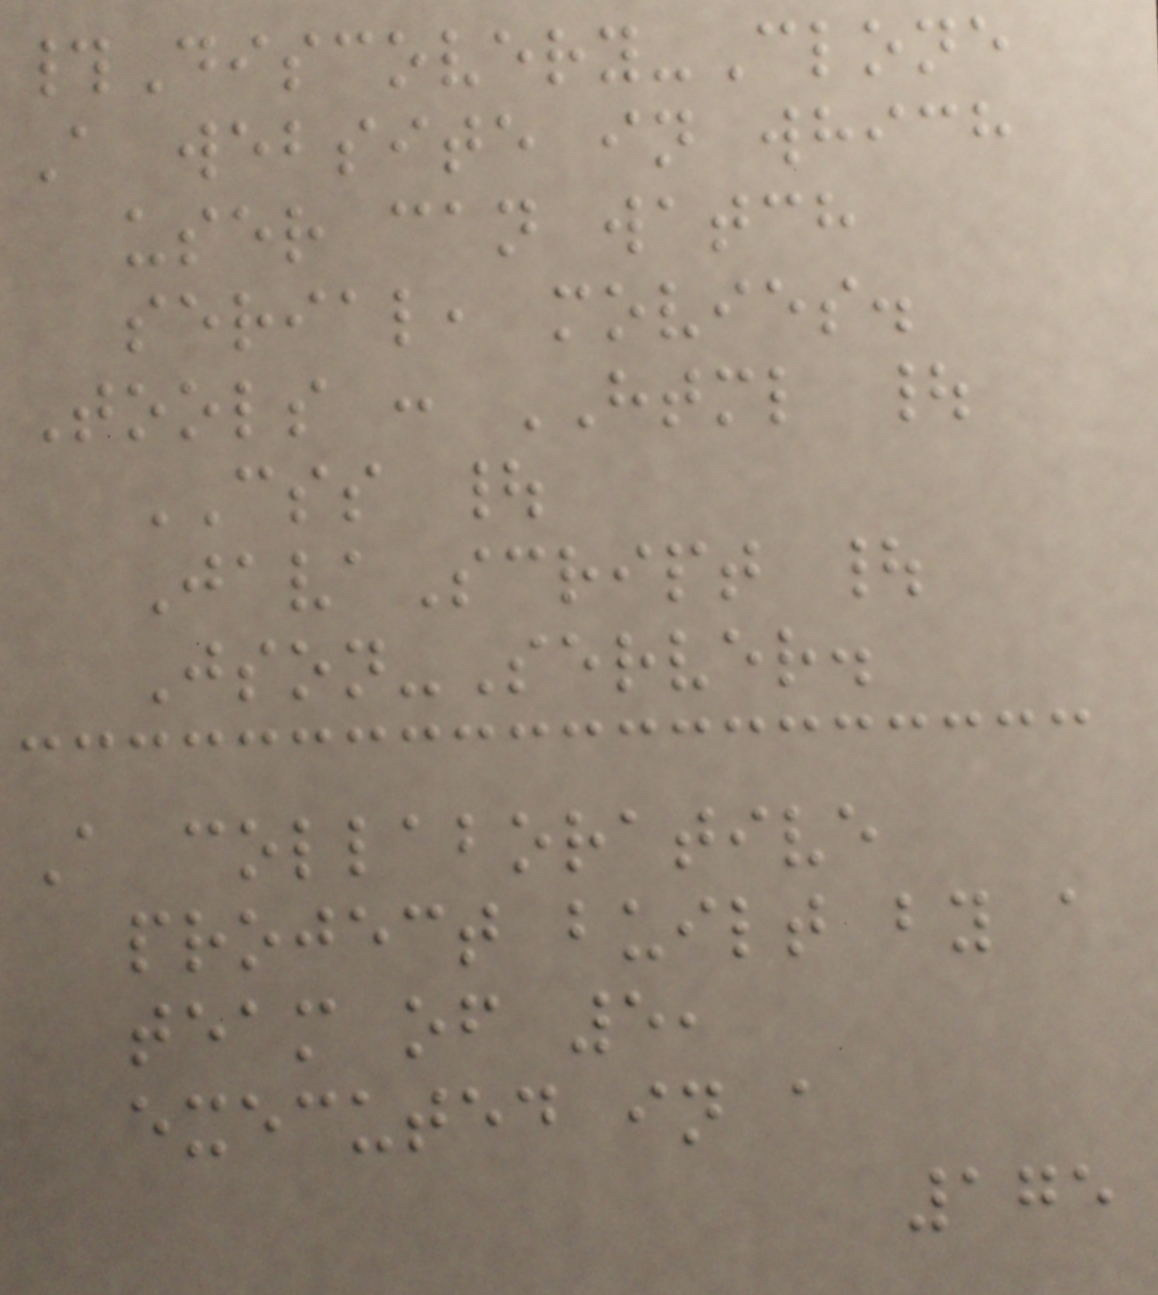#Discovery-Clone
A website in which
user can watch
serial, movies.
Tools : HTML |
CSS |
JavaScript |
Json-Server.
A collaborative
project built by a
team of 5,
executed in a
175
